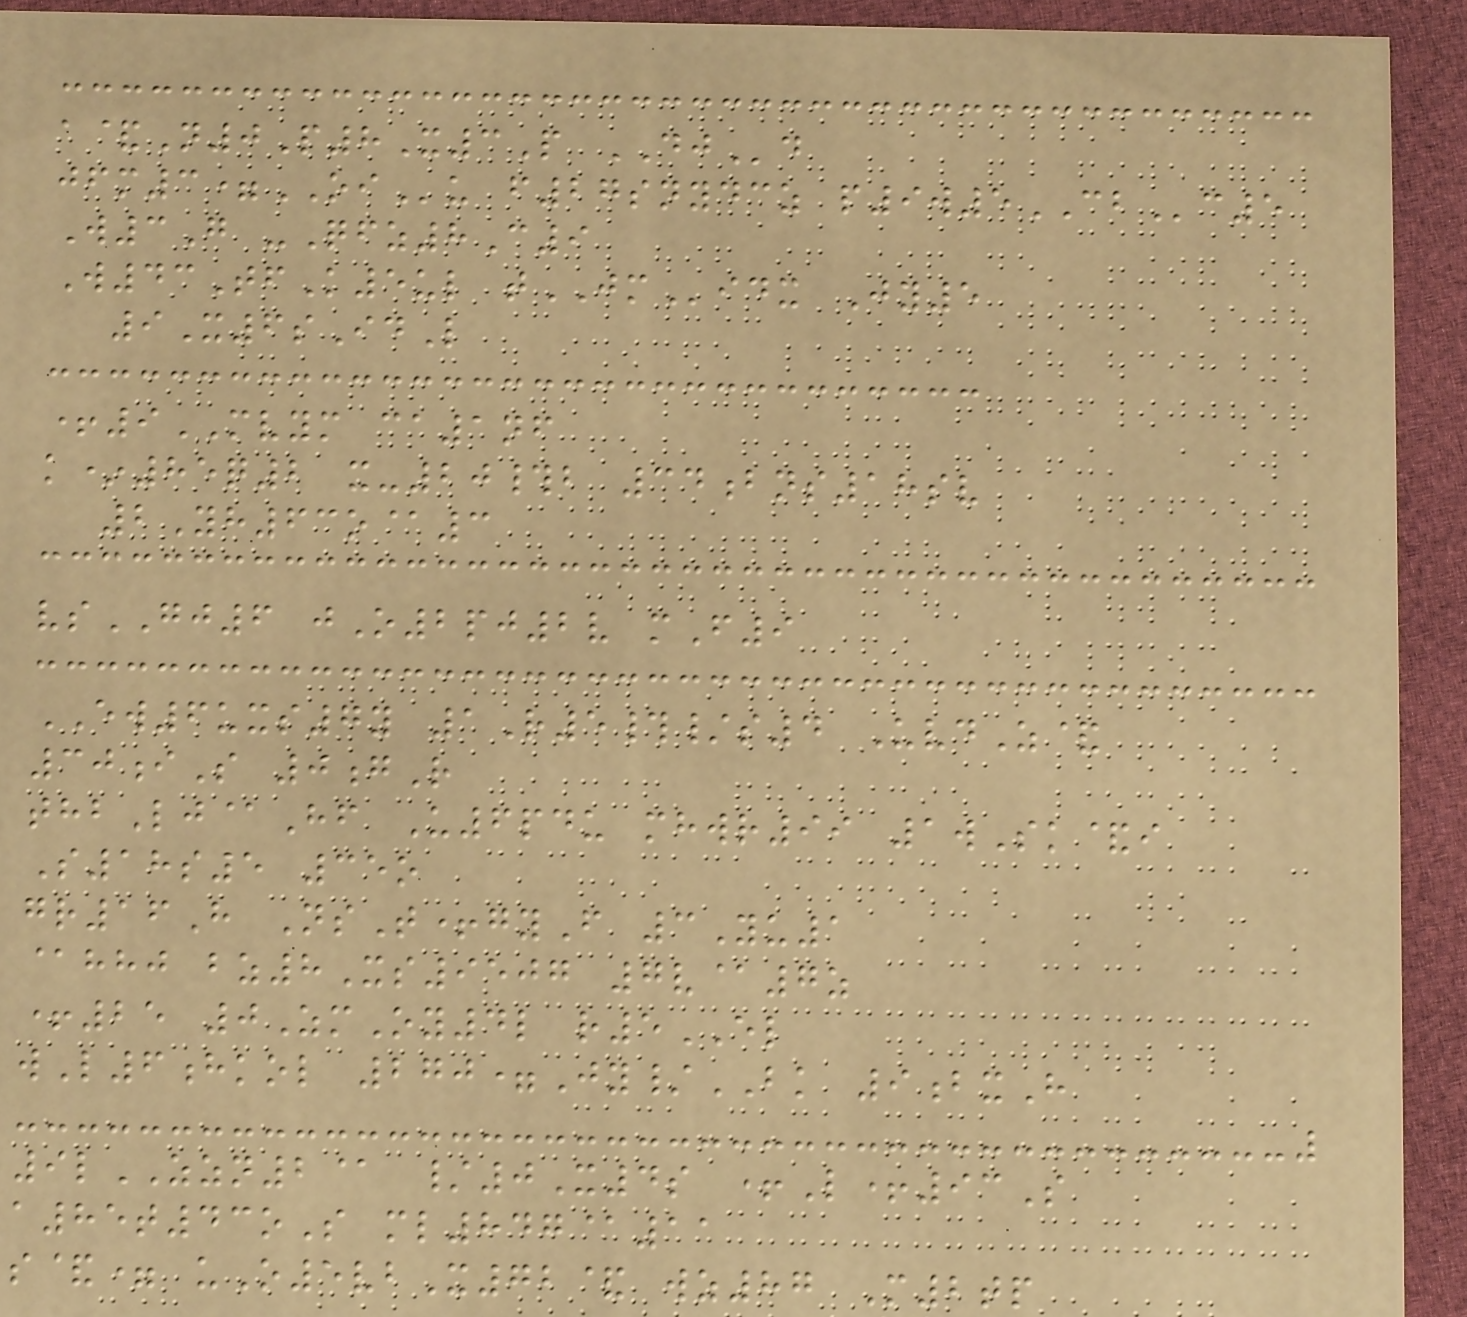a&N0P8X3P DJd
jfm3=OIu f27snydcz p9w5CBc5
W3G -Qfz8C9
W43TfK5ul tJMidx Jy5
9X6sIdL
+9MVYM ca1nf
k*85q2 x-20#b 34bns18sv
2Yh63o@3
vsGJ6 jO2pj2v mF9
EW6uxs7y 1R5#/s4 UvdZ&
30iS 0gR
thbLj@Hf U6pdu mhwr99 1wSk&i
S18s5 35o
gr16H NsT+gyF 3Yu1
@hhj bz8Xs9507 7v@7z
+25 0ZmOy4l r5EL
wL6hkol 270=Jy/BK 9bxH
9lZZN2@ /0X4s +L+93S
a85t43oS ml847@11
s&= uO5vbX72& wz87 M2tp
